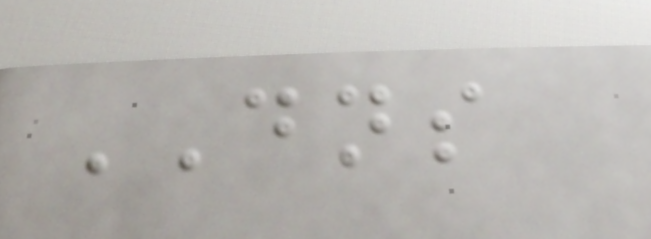DNS
